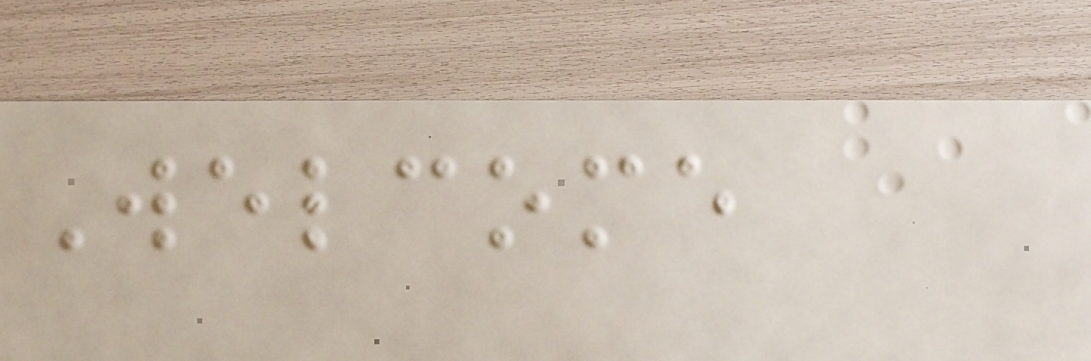Welcome
